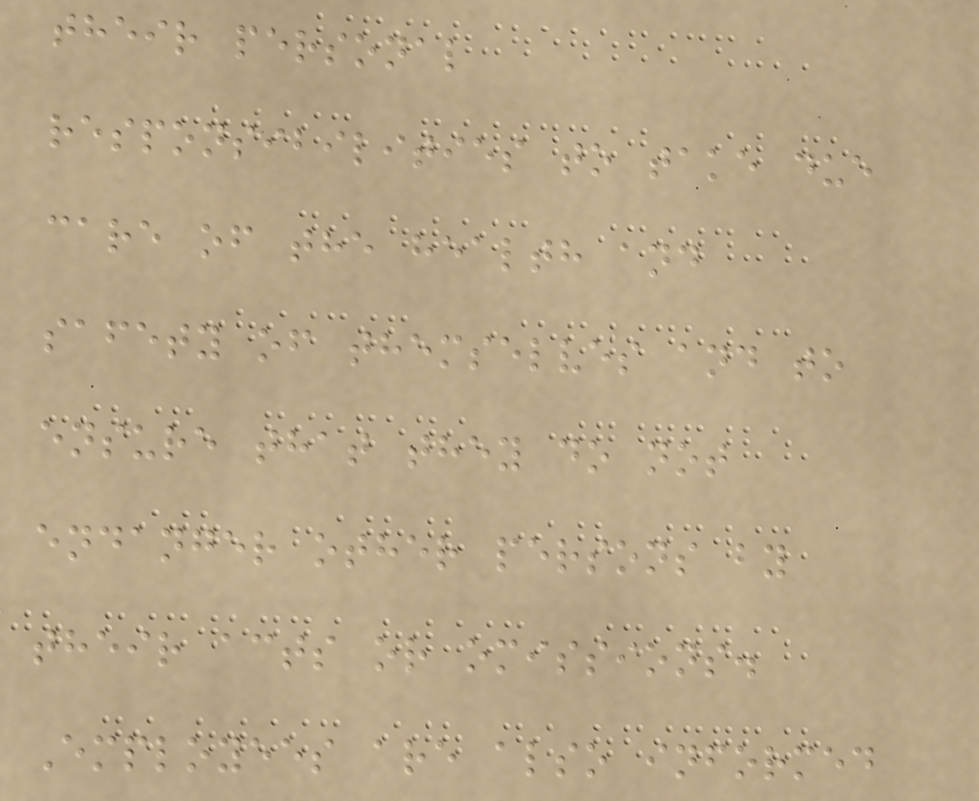their personal
responsibilities to take due
care of the health and
safety of themselves and to
ensure that they do not
endanger other persons by
their acts or omissions.
Employees are also informed
